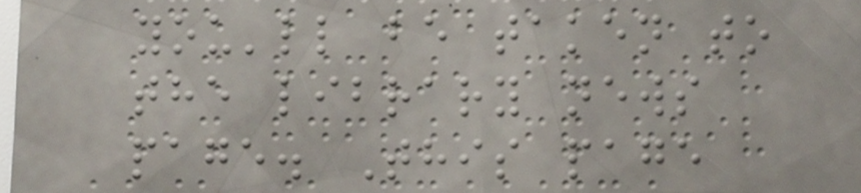you'll be taken to
the library news
page. This page
